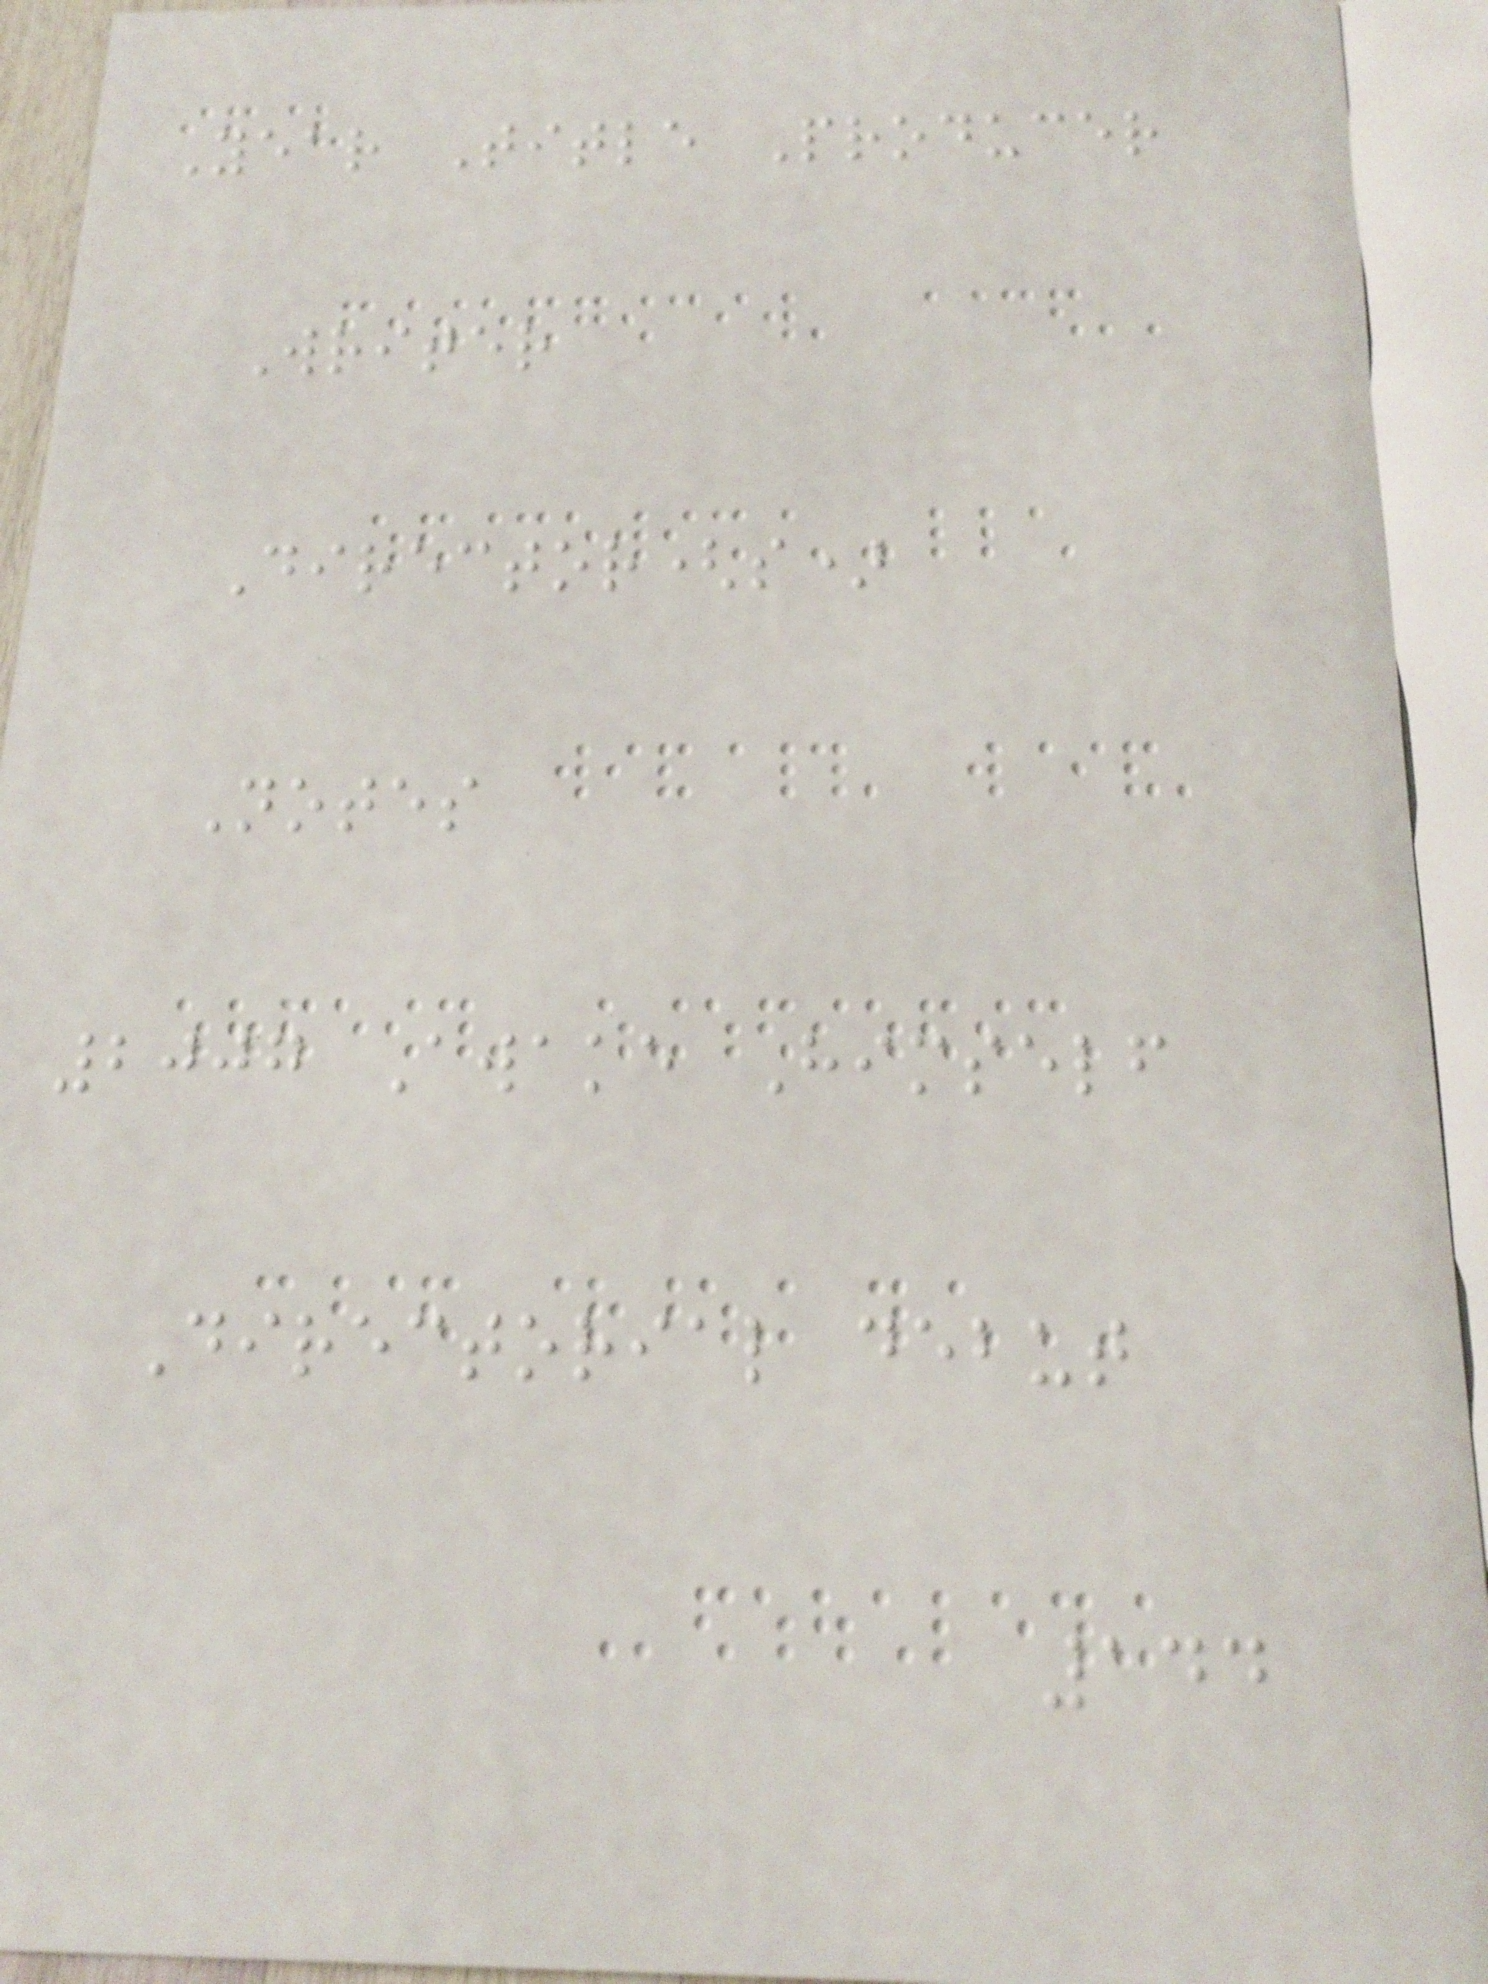Year Title Producer
Writer
Director(s)
Notes
2007 Awake Himself
Directorial debut
144
